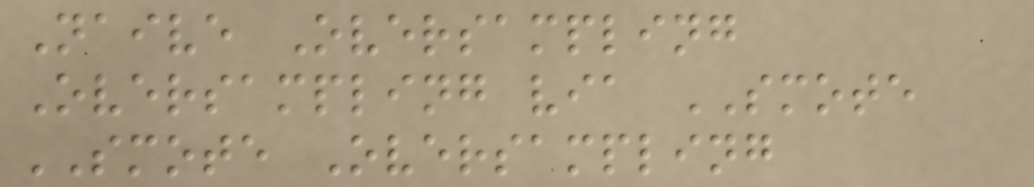Naive Oversampling
Oversampling via SMOTE
SMOTE Oversampling
